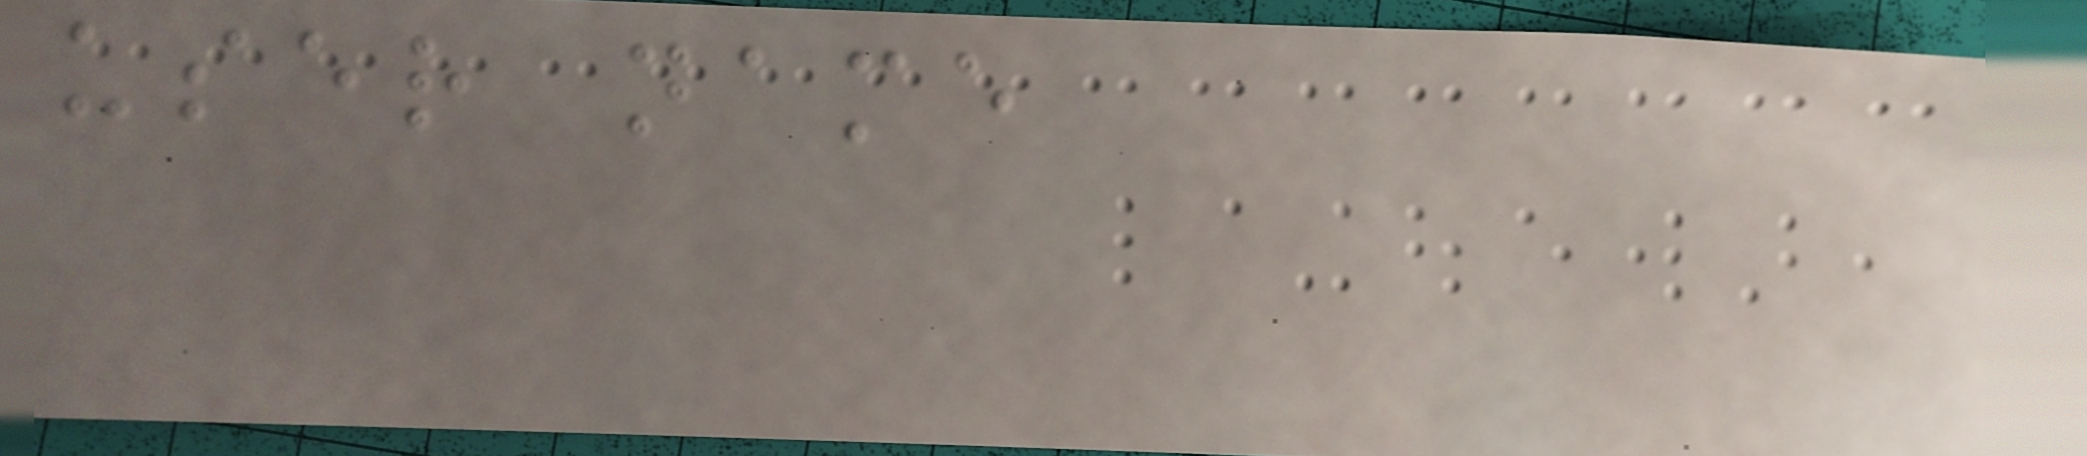user name
